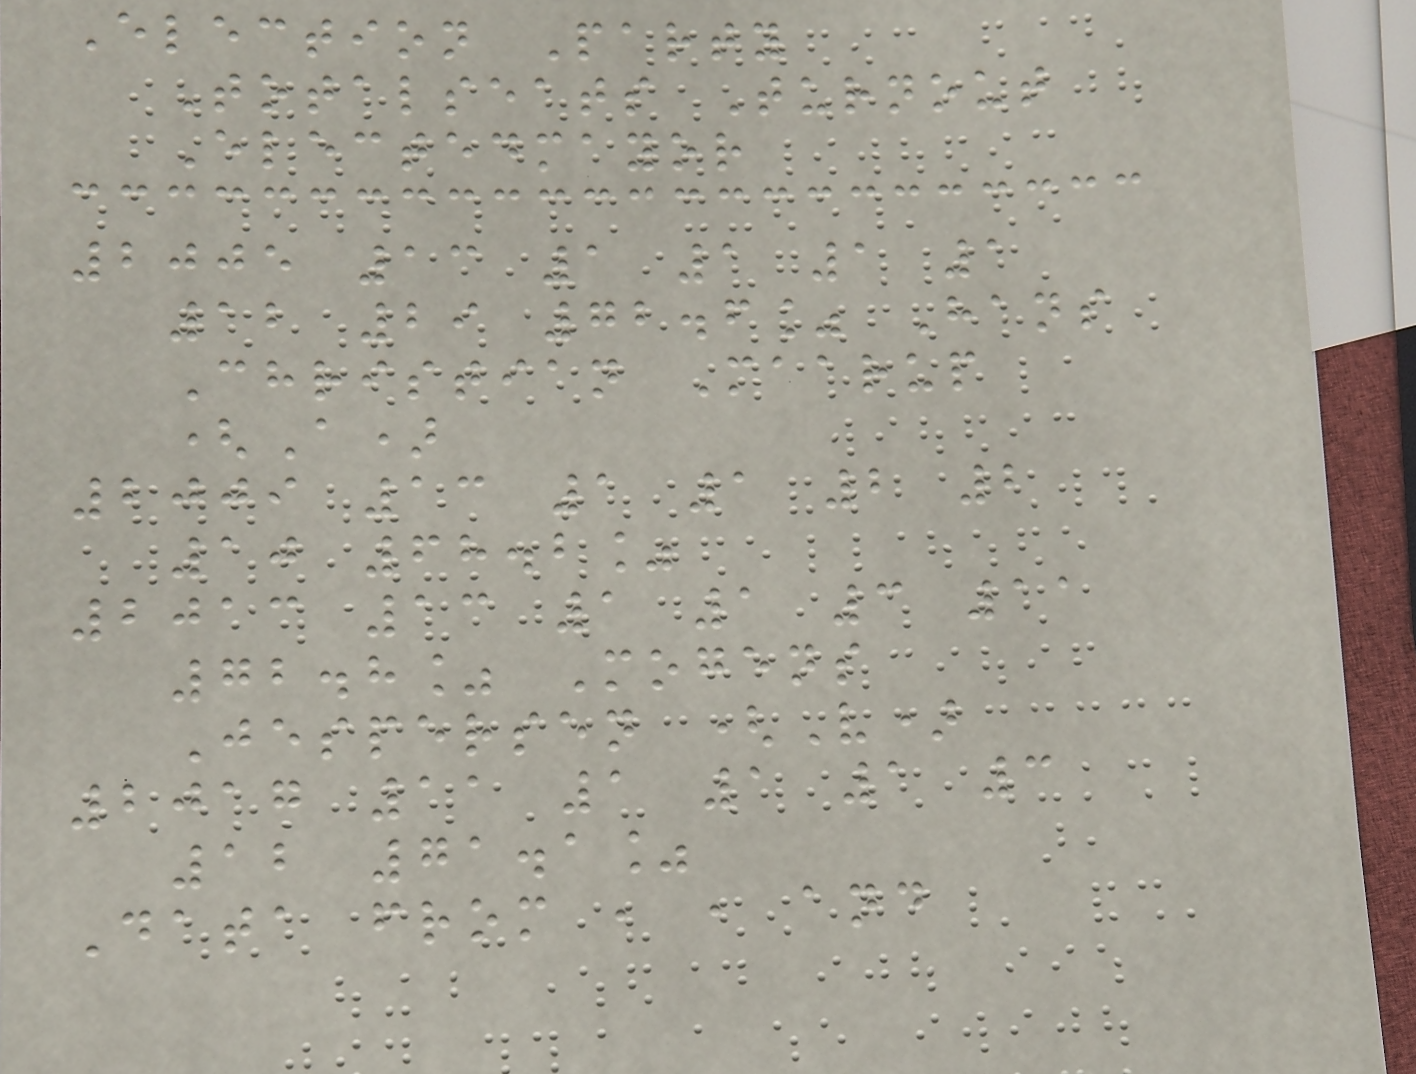Election Party
Totalseats Turnout
Electedmayor
2005 13 1 1 1 1
12 29 72.6% Hans
Christian Maarup
(A)
2009 13 1 1 2 2
10 68.2%
2013 13 1 1 3 11
72.8% Mogens
Jespersen (V)
2017 11 1 1 1 3
12 71.1%
Data from , , and
